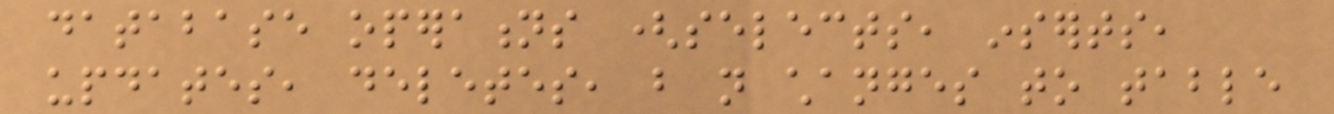database operations (selects, inserts,
updates, deletes, but not changes to table
